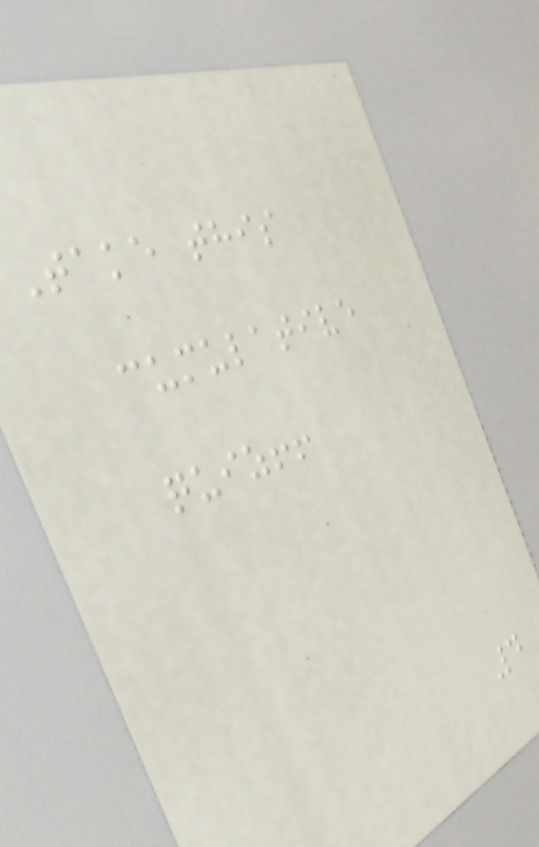Take this
cumulative
quiz!!
4
